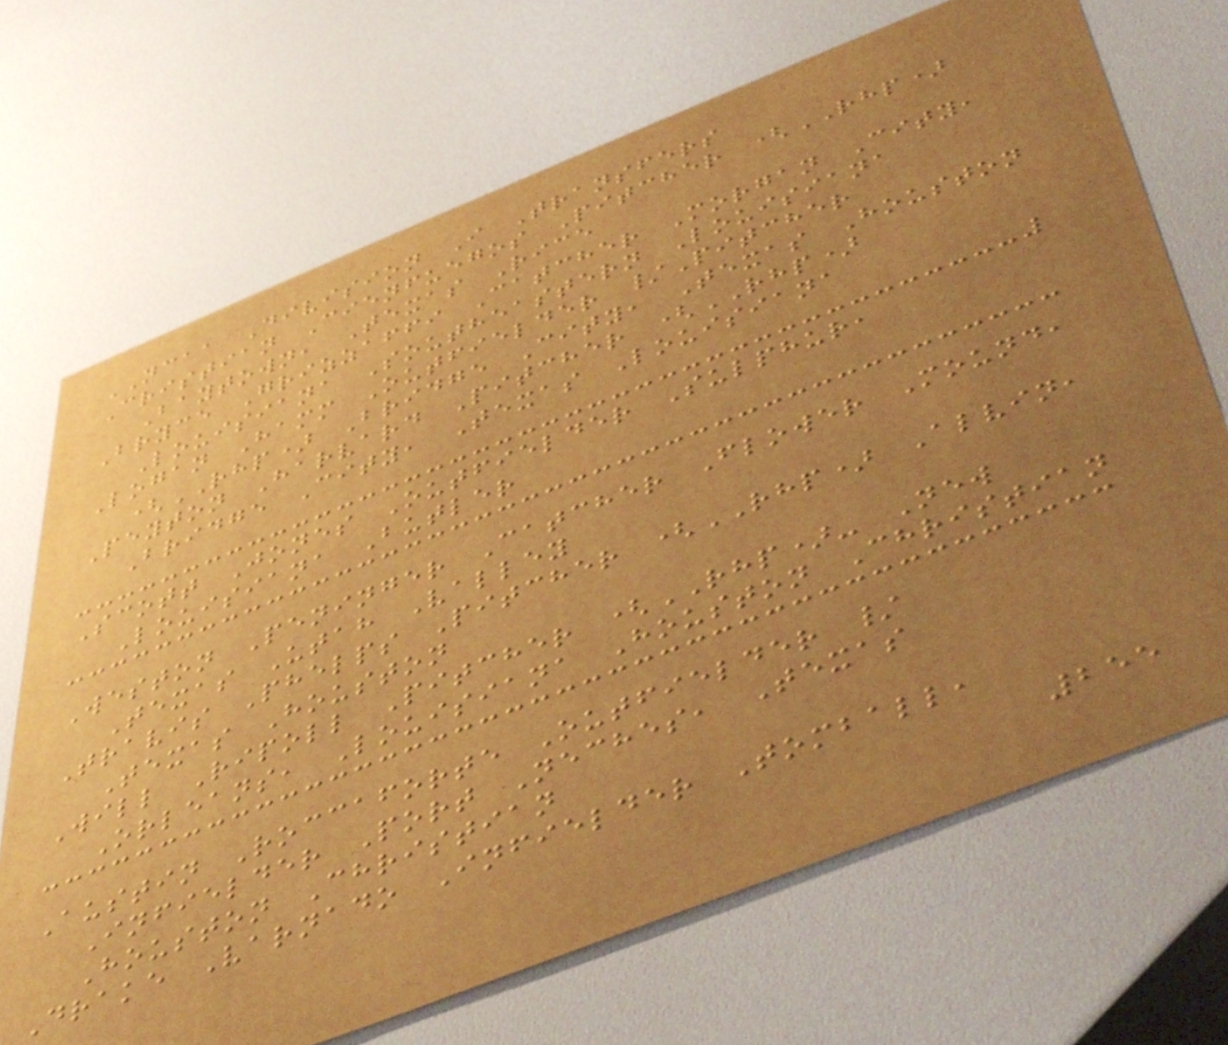NCAA Division I Transfers
Cristian Cienfuegos Pitcher (RHP)
Baytown, Texas Rice
Bryce Grizzaffi Catcher Morgan City,
Louisiana Southeastern Louisiana
Logan Hamm Outfielder /Pitcher
(RHP) Bridge City, Texas Houston
Peyton Harvard Pitcher (RHP)
Bridge City, Texas Louisiana
Scott Jones Outfielder Sulphur,
Louisiana Butler
Weston Peninger Catcher Flower Mound,
Texas Utah Valley
Travis Phelps Pitcher (RHP) Alvin,
Texas Houston
Will Ripoll Pitcher (RHP)- New
Orleans, Louisiana Houston Christian
Austin Roccaforte Outfielder /
Infielder Port Neches, Texas
Houston Christian
Drake Varnado Infielder Tomball,
255
